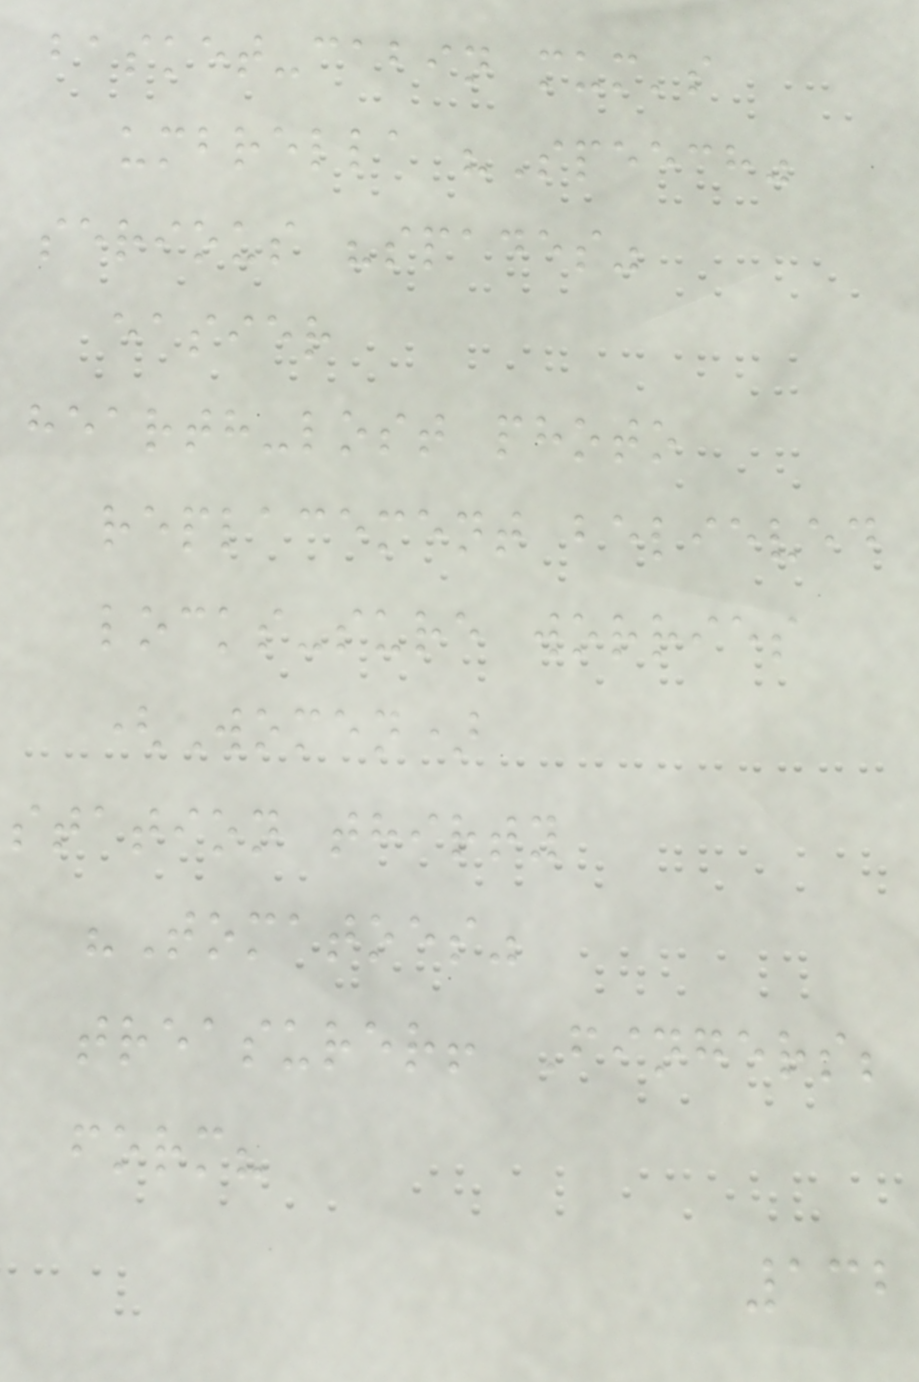basket-cabin mum's
umbrella "Speech"
serious "spades"
easier
hearth-lost photo
replacement believed
locks-sure worries
(Women)
station thirty
"Tomatoes"
treasurer! Fingers;
form?
132
